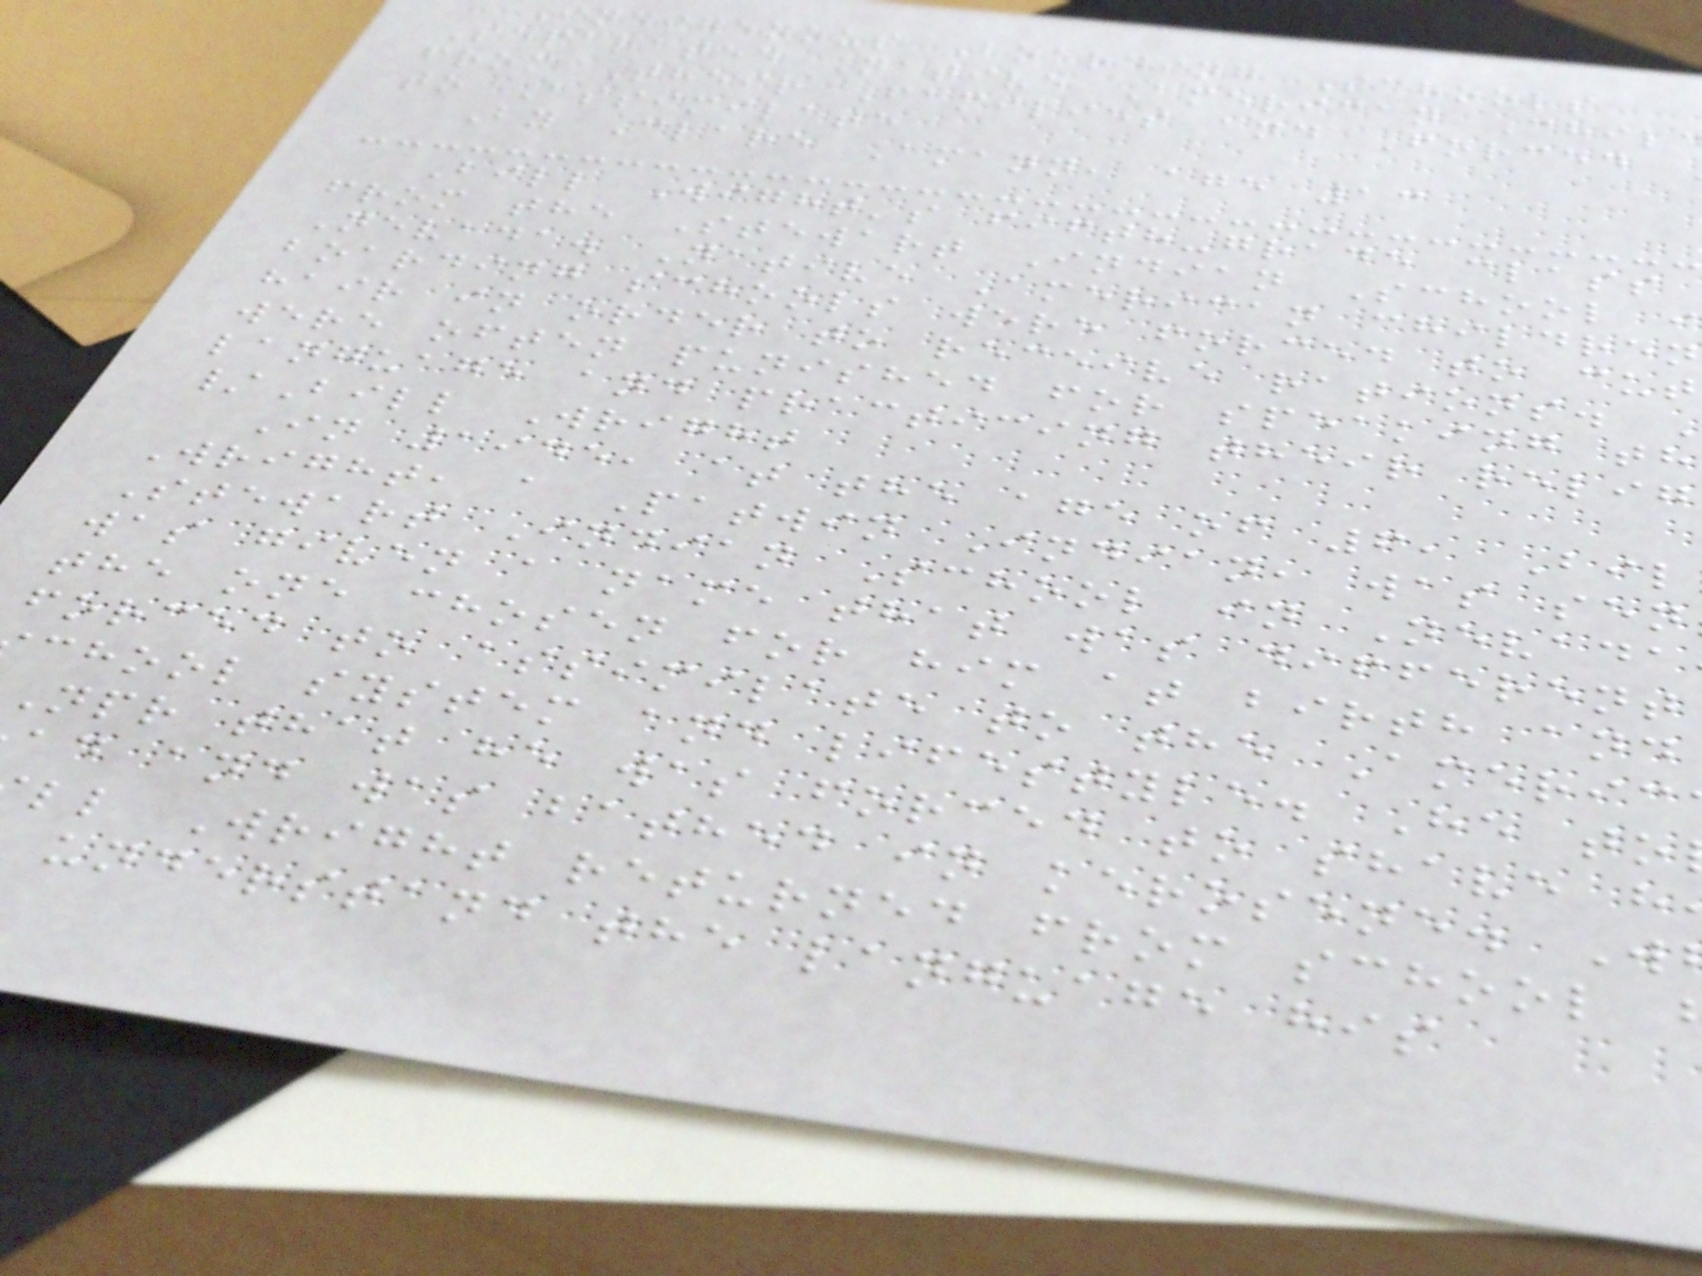Indigenous Boarding Schools
Separated Native American Chil
from Their Families and Forced
to Assimilate
By Clare Amann, age 13
Bill Wight's fifth-grade class
from the Stewart Indian School i
Nevada. Native American children
boarding schools were forced to cut
hair in order to receive rations.
were often punished for speaking th
language and practicing their relig
/Bill Wright
In 1945, at the age of 6, Bil
Wright, a Patwin Indian, was sen
Stewart Indian School in Nevada
was given a name that was different
the one chosen for him at birth and
forced to assimilate to the Americ
chool system and lifestyle. He to
npr that he was forced to shave h
ad and was bathed in kerosene. W
ll Wright returned from school
understand the language his
